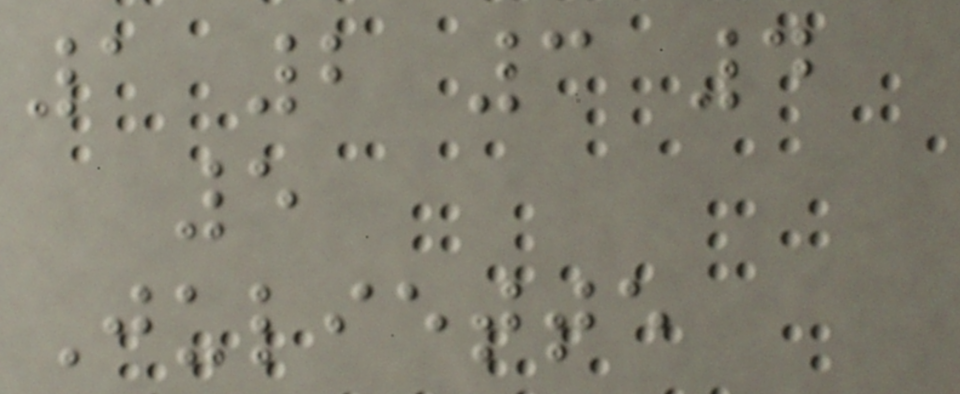1 2 3 4
5
Juliette
